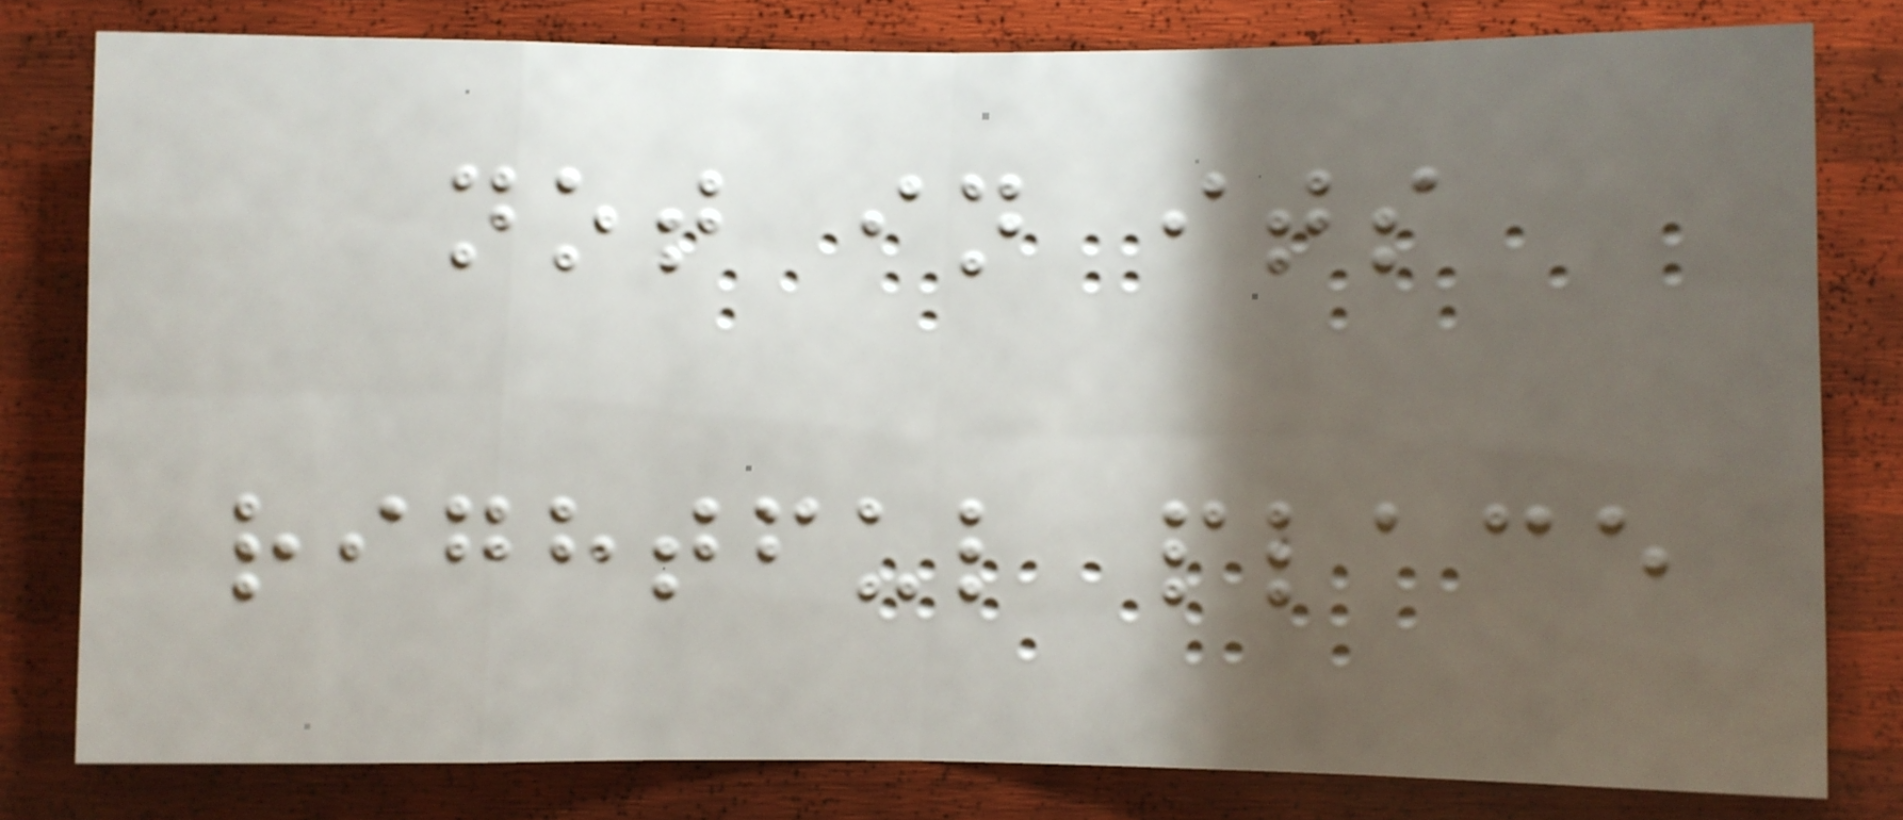not in its
rightful place
